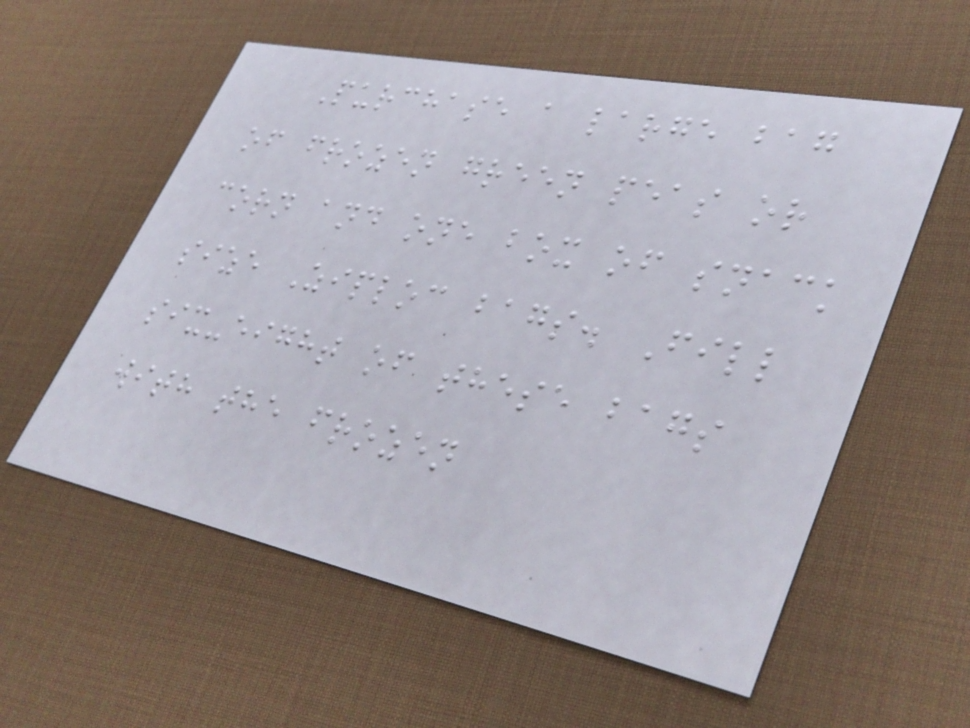Purchase a large bag
of frozen green peas or
corn and one box of snack
size Ziploc bags. Fill
six-eight of these bags
with the frozen
